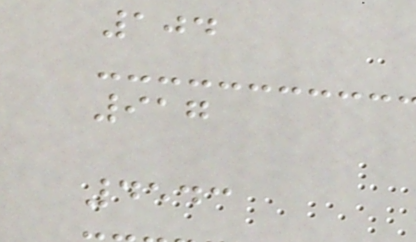104
917
4543
